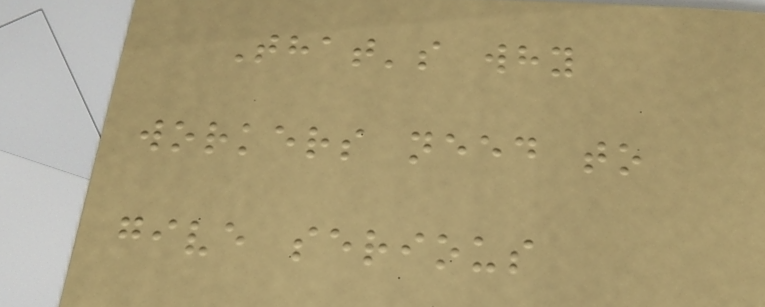That's why
workers need to
give serious
